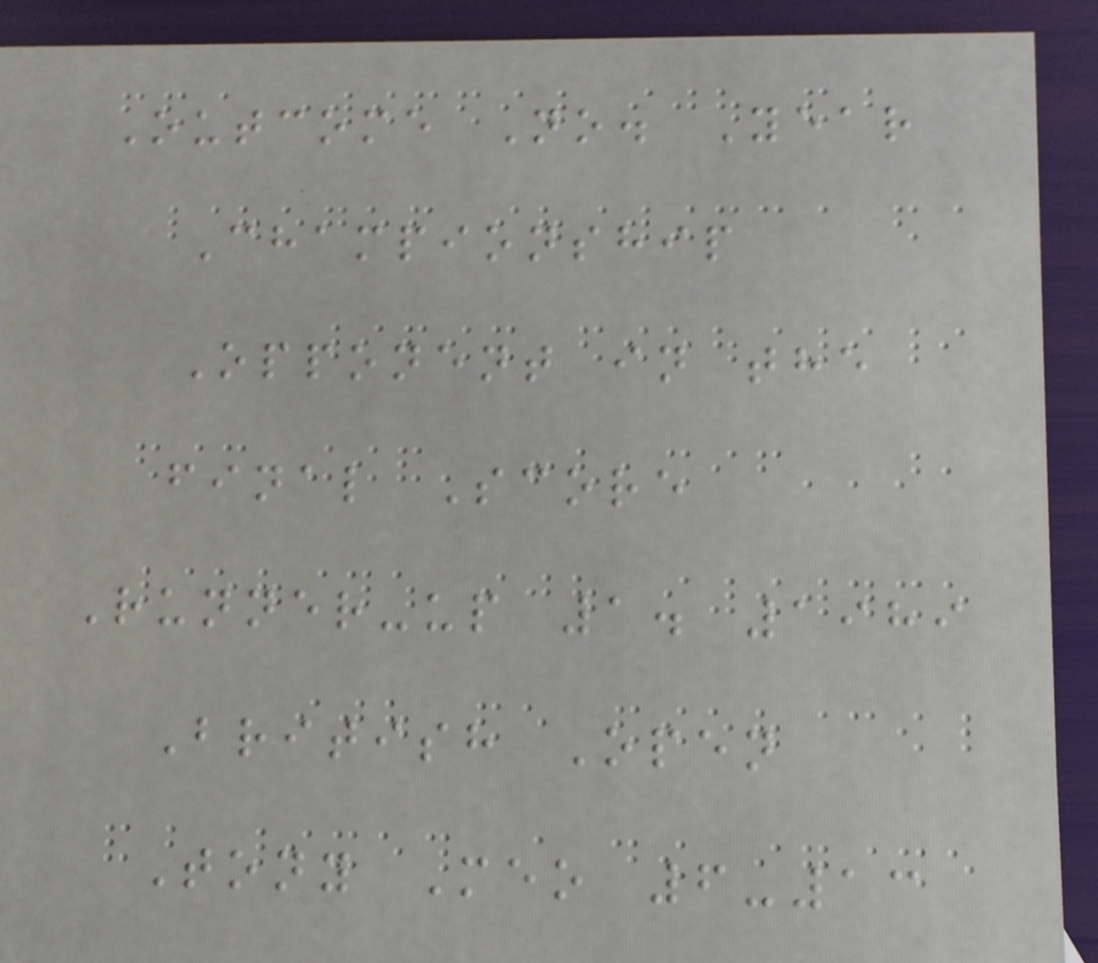Outcome No. Year
Championship
Opponent in the
final Score
Runner-up 1. 1989
British Open
Tony Meo 6-13
